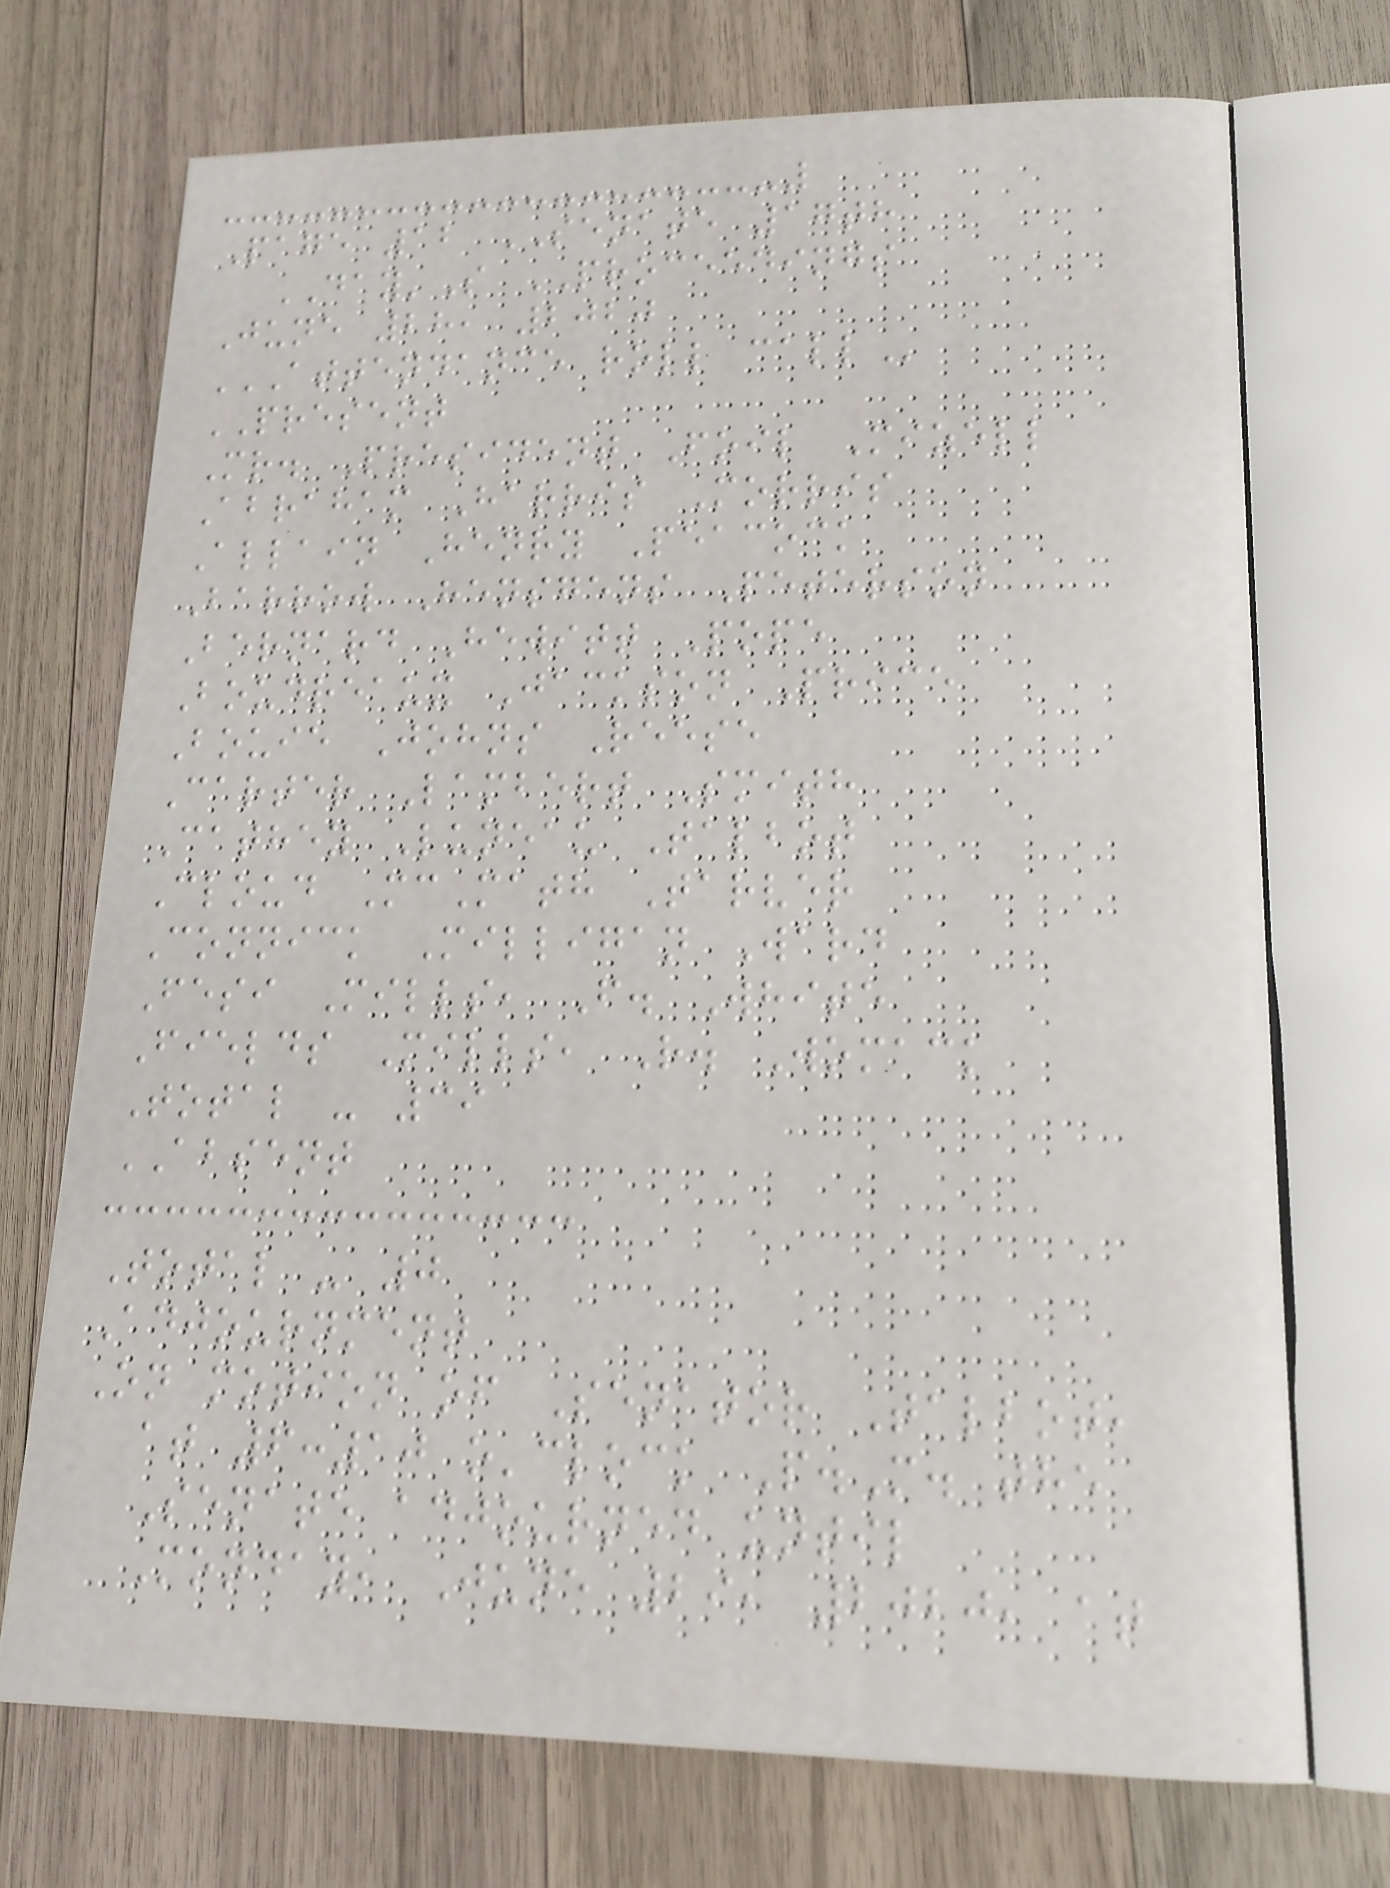Page 12 SENATE 17th
DAY'S PROCEEDINGS
June 28, 2020
ATTENDANCE ROLL CALL
PRESENT
Mr. President Foil Mizell
Abraham Harris Morris
Allain Henry Peacock
Barrow Hensgens Peterson
Bernard Hewitt Pope
Boudreaux Jackson Price
Bouie Johns Reese
Carter Lambert Smith
Cathey Luneau Talbot
Cloud McMath Tarver
Connick Milligan Ward
Fesi Mills, F. White
Fields Mills, R. Womack
Total - 39
ABSENT
Total - 0
Adjournment
On motion of Senator Talbot,
at 6:10 o'clock P.M. the
Senate adjourned until
Monday, June 29, 2020, at
